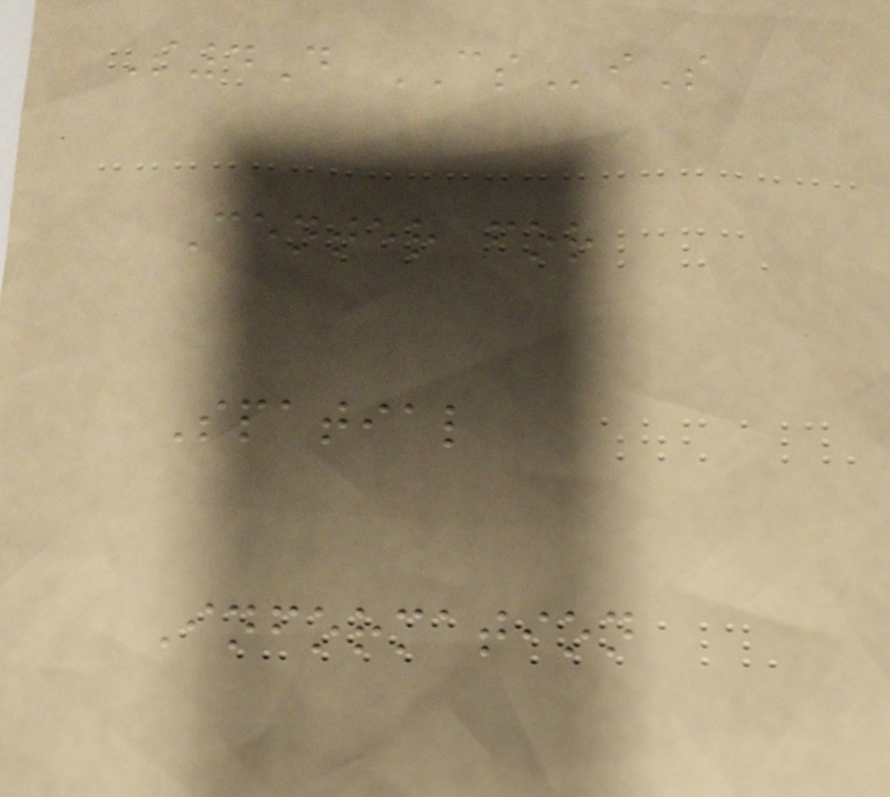S4D CSiS
Center for
Spatial
Information
